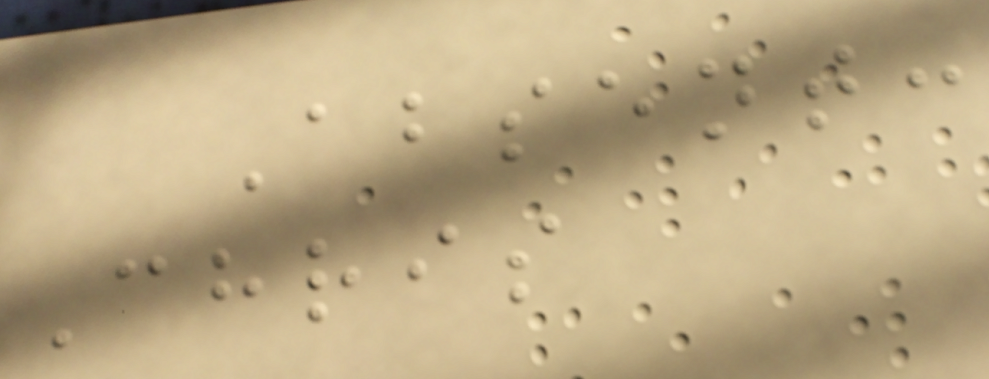Absent:
Chris
